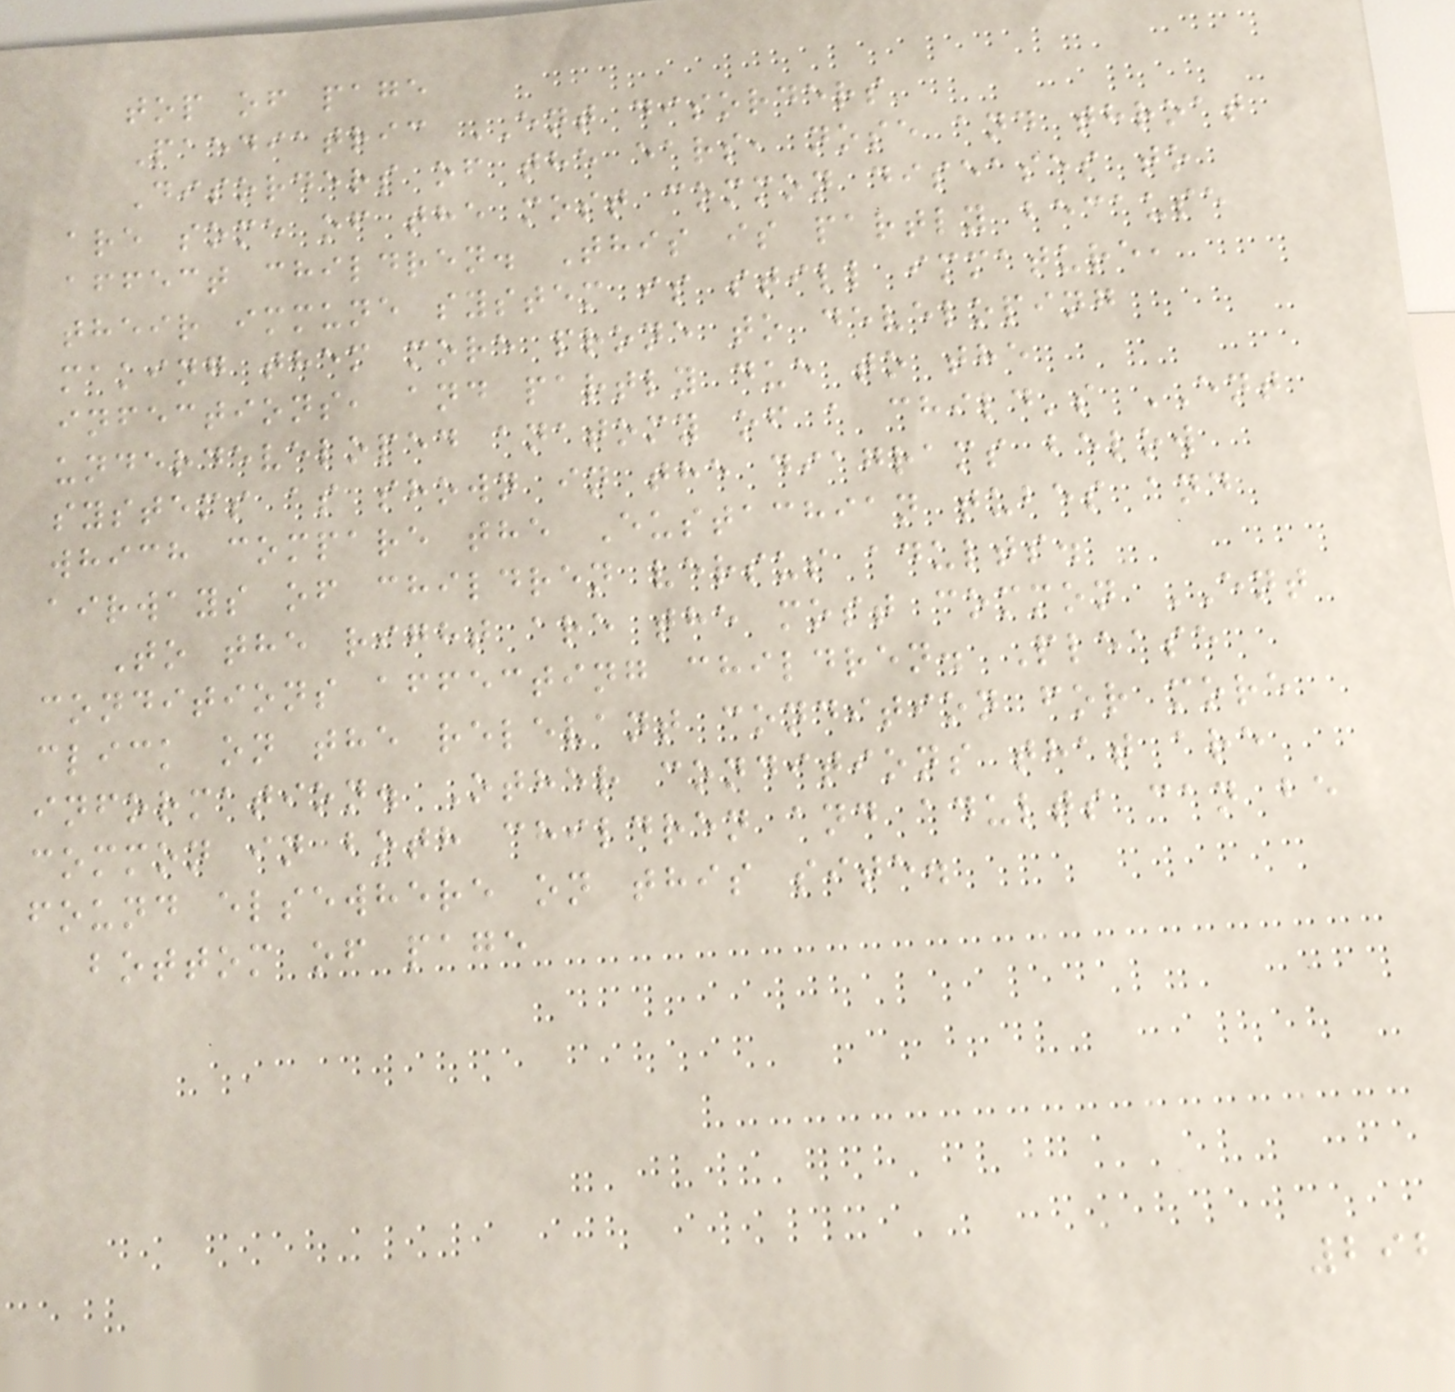top of page
Paediatric ENT disorders
Disorders of the ears, nose and throat
are some of the most common diseases to
affect children. This is partly because
their immune system is still immature,
making them more prone to developing
infections, and partly due to the
underdeveloped anatomy of a child's ENT
systems as shown in the diagrams below
which compare the Eustachian tubes and
airways of children versus adults.
To the right are the most common ENT
conditions affecting children. Please
click on the relevant condition for more
information. Other conditions that are
common in both children and adults can be
found elsewhere on this site.
bottom of page
292
